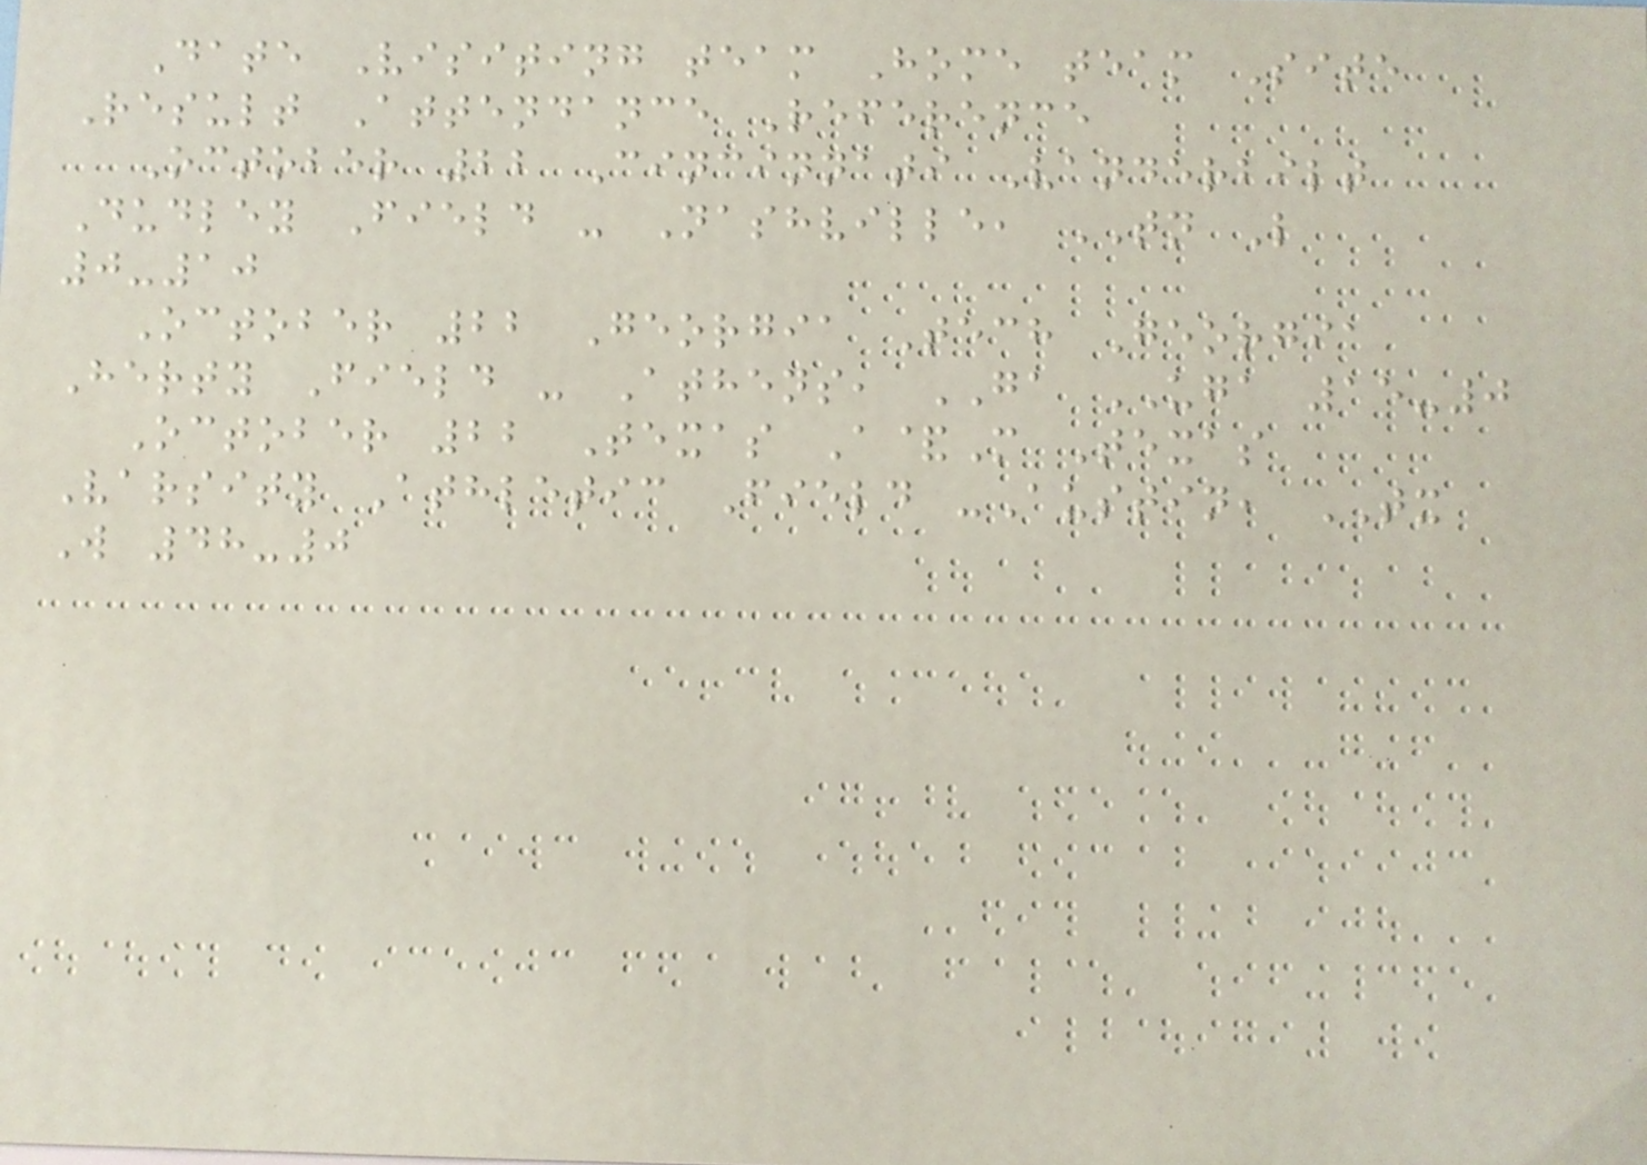Date Visiting team Home team Site
Result Attendance Reference
October 22 Cincinnati Vanderbilt
Dudley Field - Nashville, TN L
0-10
October 22 Georgia Tech Georgia
Herty Field - Athens, GA UGA 15-0
October 22 Texas A&M Texas
Varsity Athletic Field -Austin, TX
W 48-0
